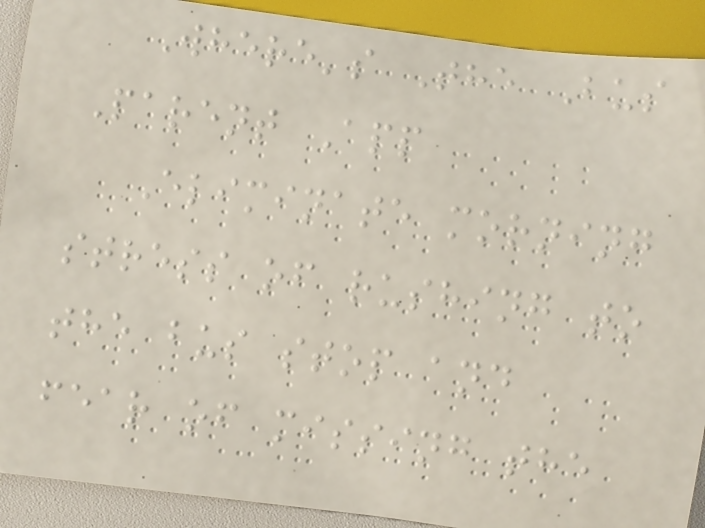Where's The Bus
Parent App
Eliminate morning
stress of rushing to
the bus stop and
fear of missing the
